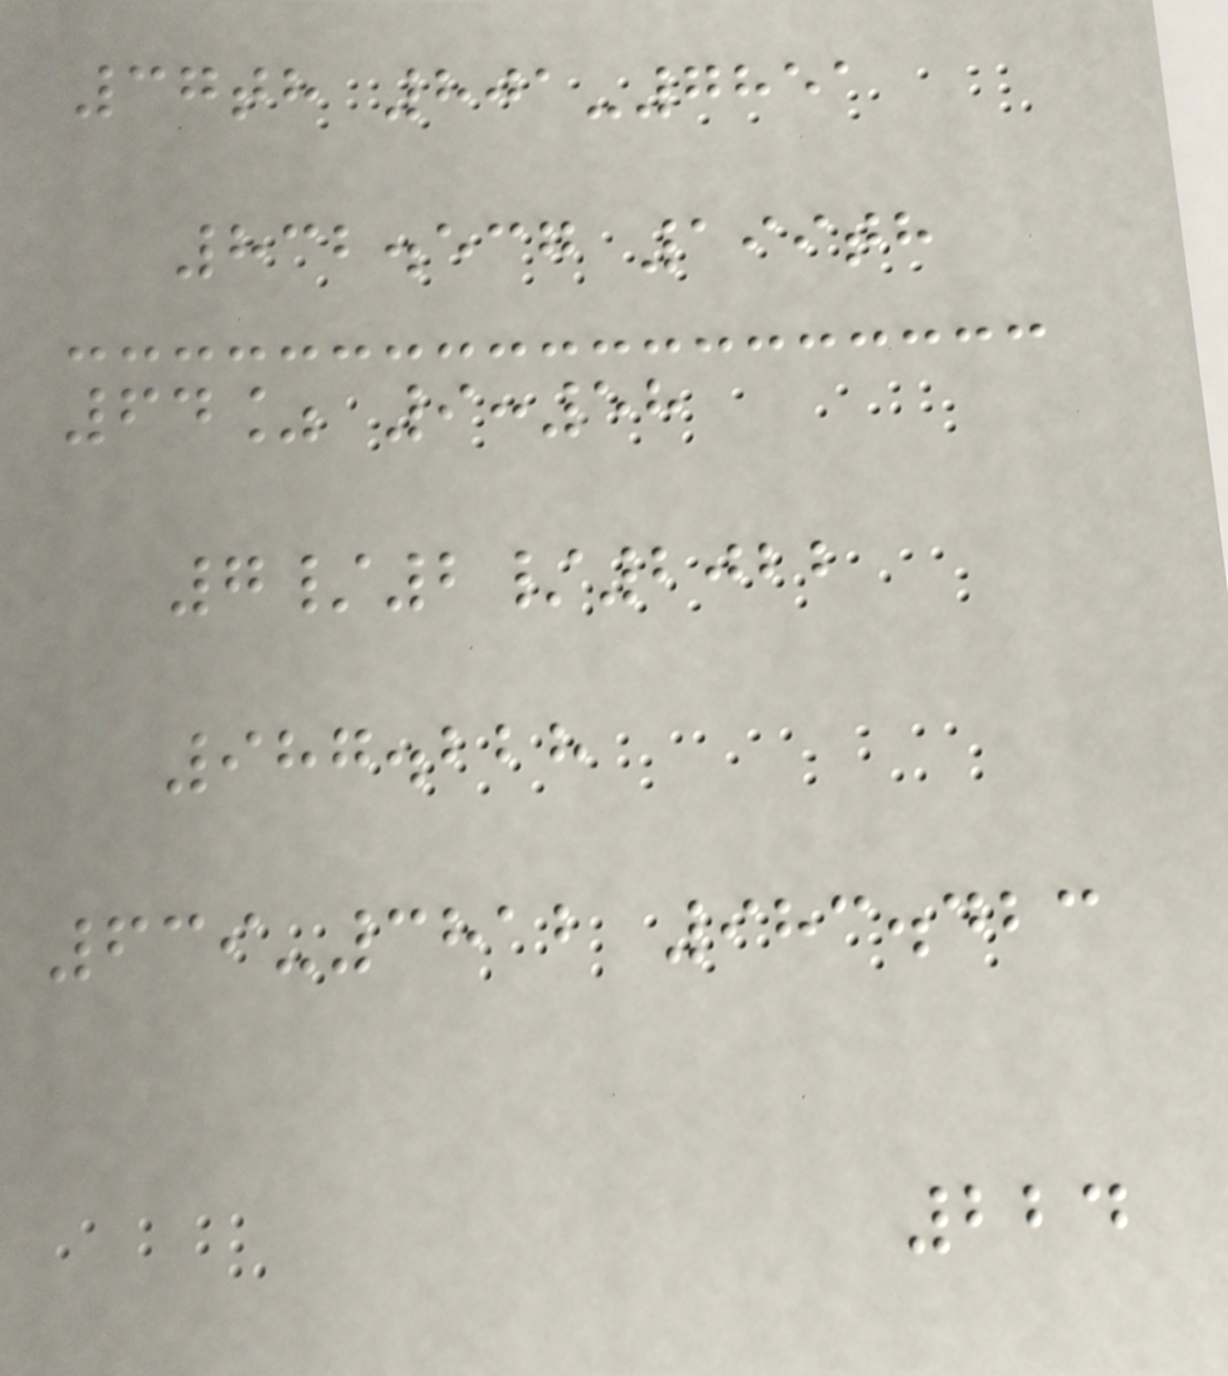37th 801-7851
832.537 199th
64% 9:58
7/2/2022
987.228
639-3812 983.423
224
